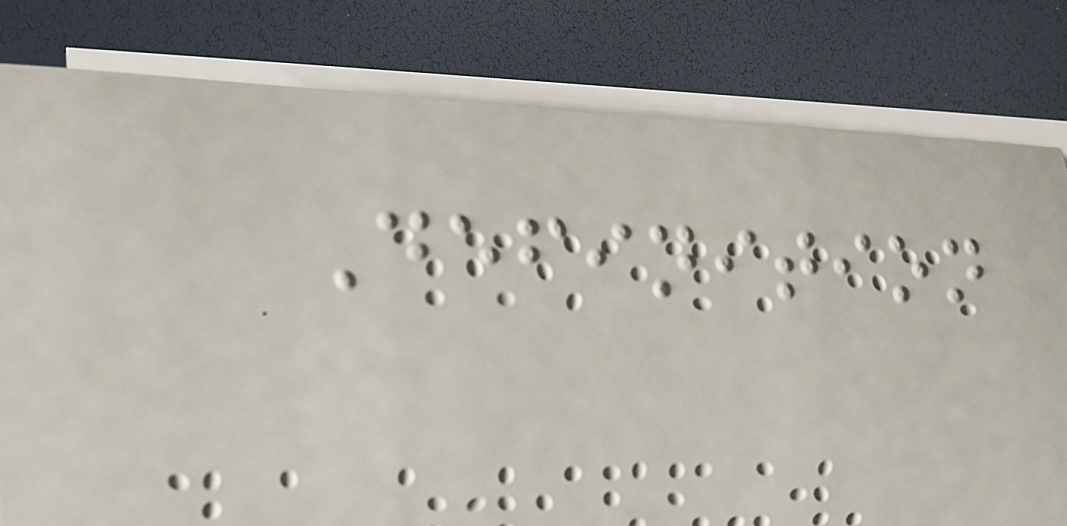Definition
